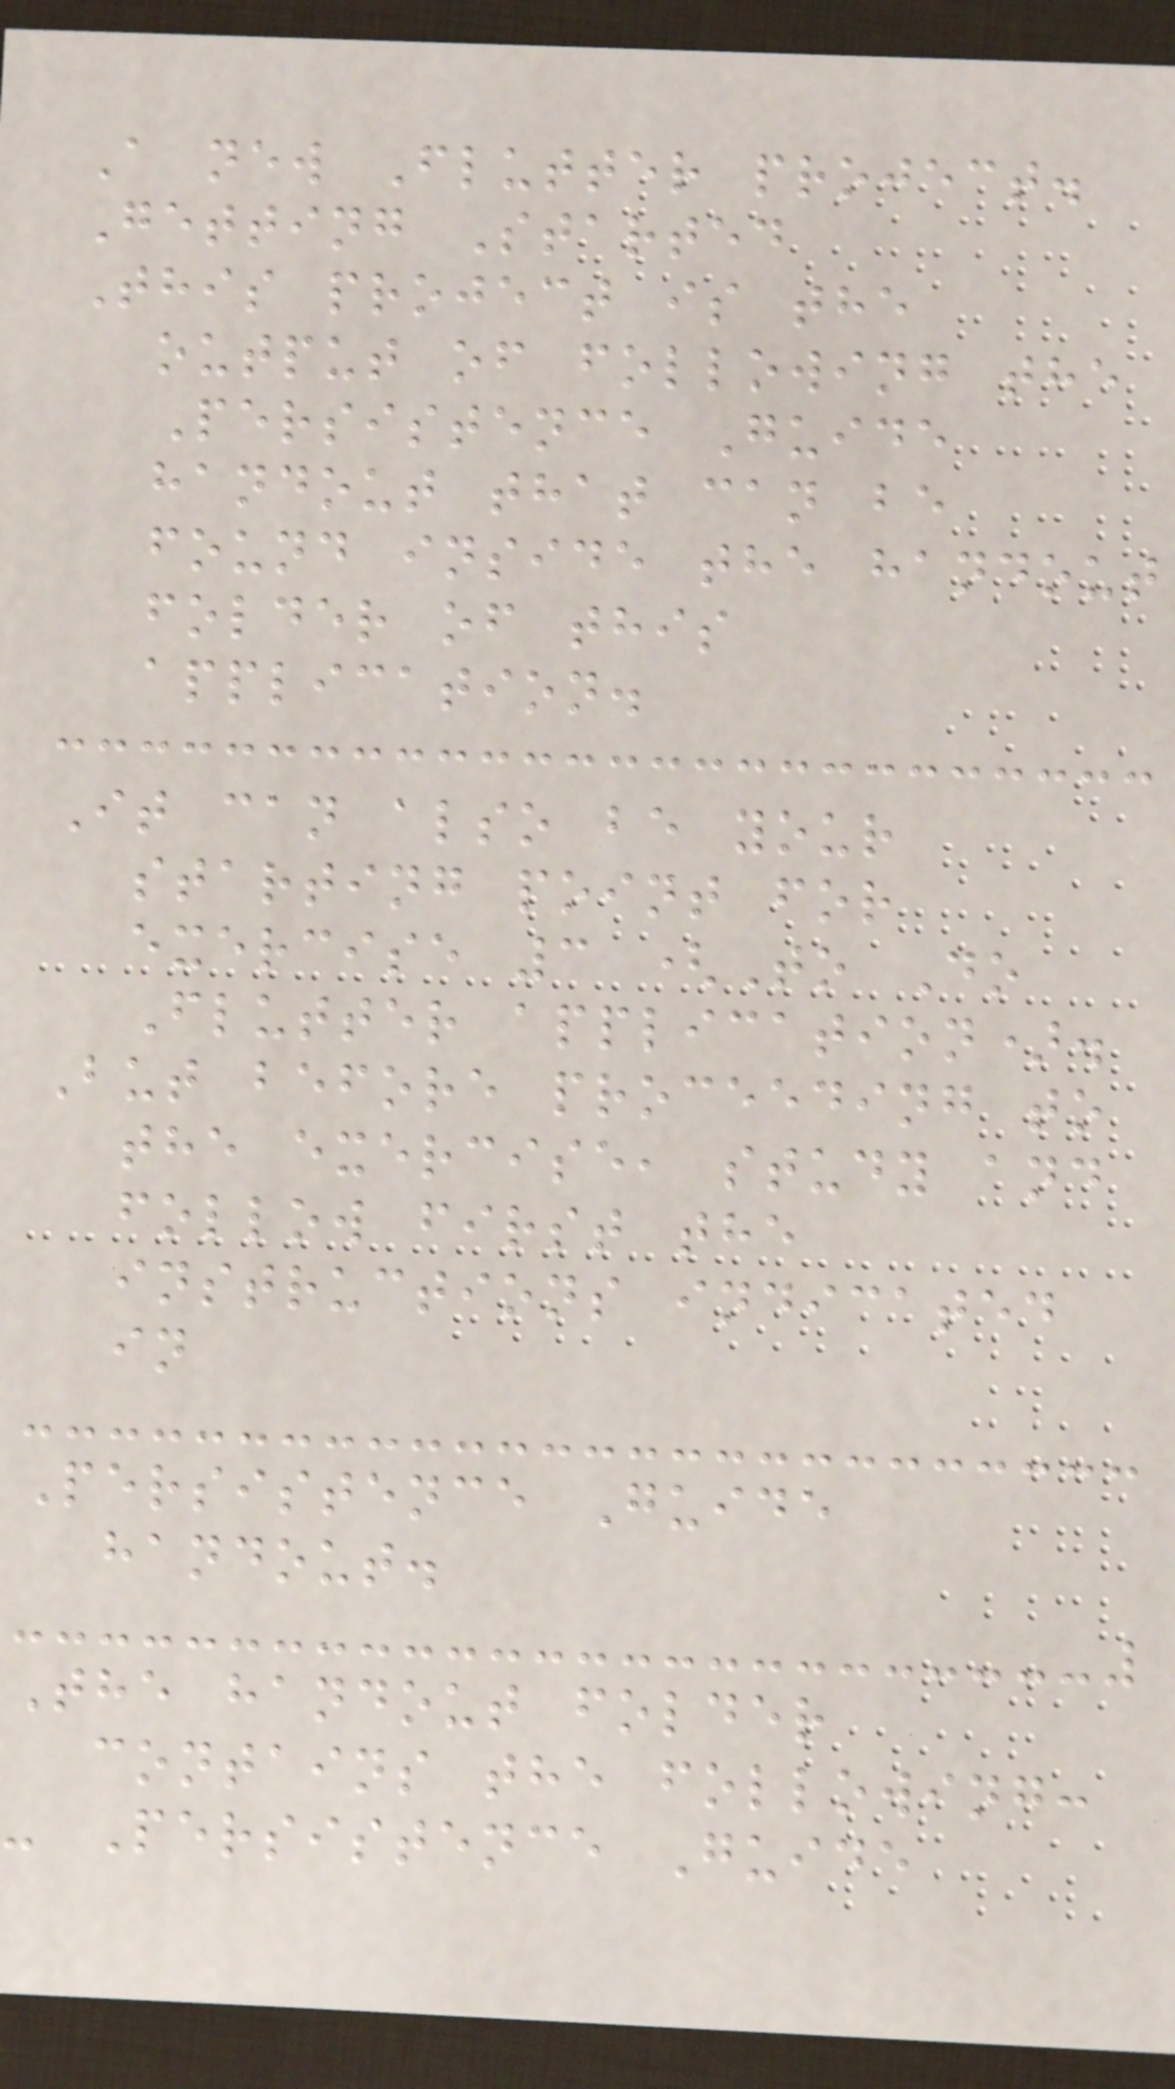A new Flutter project.
Getting Started
This project is the
output of following the
Persistence Guide
handout that can be
found inside the handout
folder of this
application.
It can also be your
starting point for
exercise 3 (To Do
Flutter application).
But before proceeding to
the exercise, study and
follow first the
instructions indicated
in
Persistence Guide
handout.
The handout folder
contains the following:
- Persistence Guide
